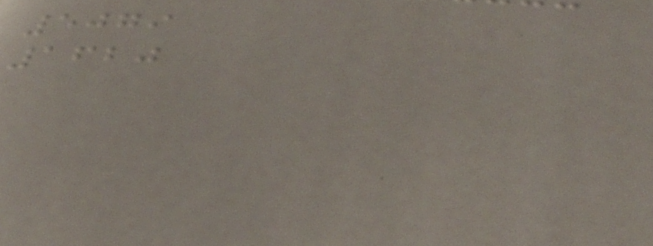5079
1620
